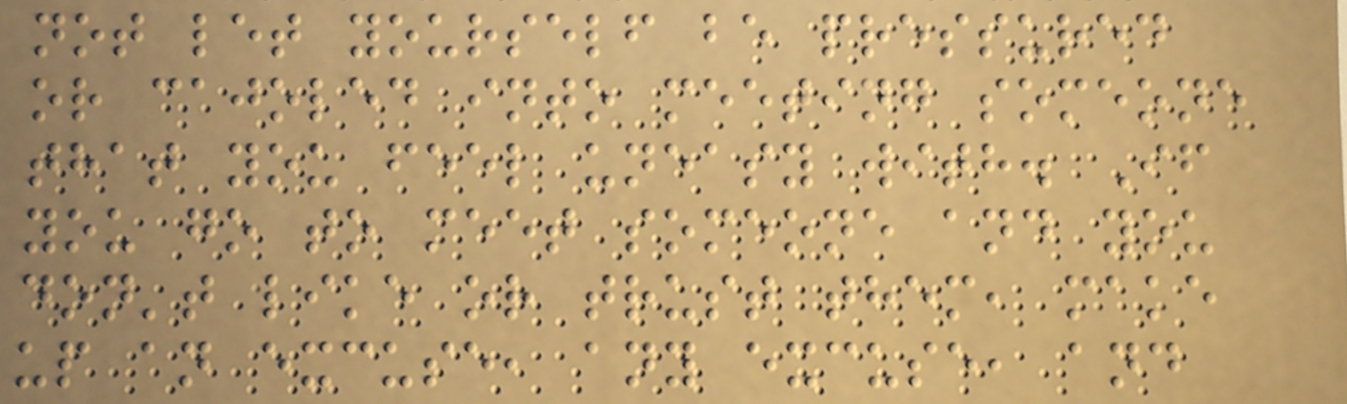not let yourself be pressured
or cajoled into meeting someone
that you feel uneasy with. If
you go to meet someone and you
don't like or trust them, make
up an excuse, any excuse, and
